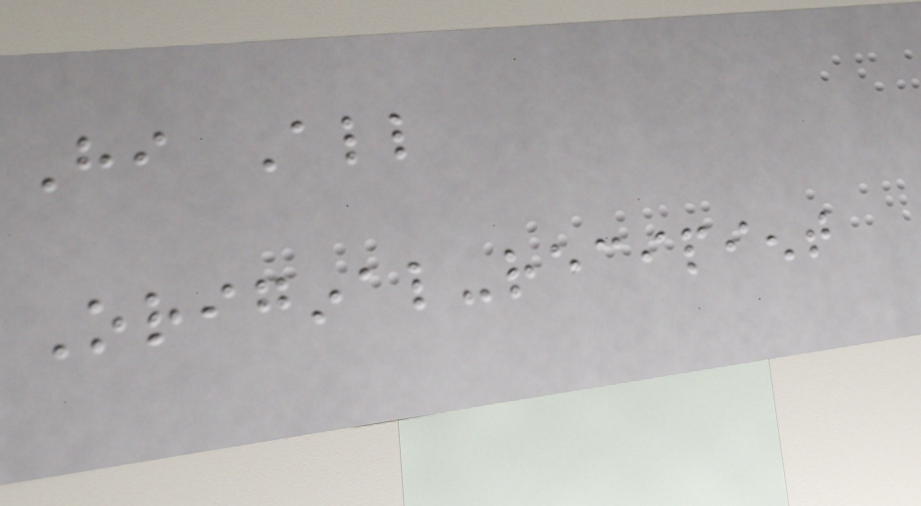Hi All
Original-recipient
